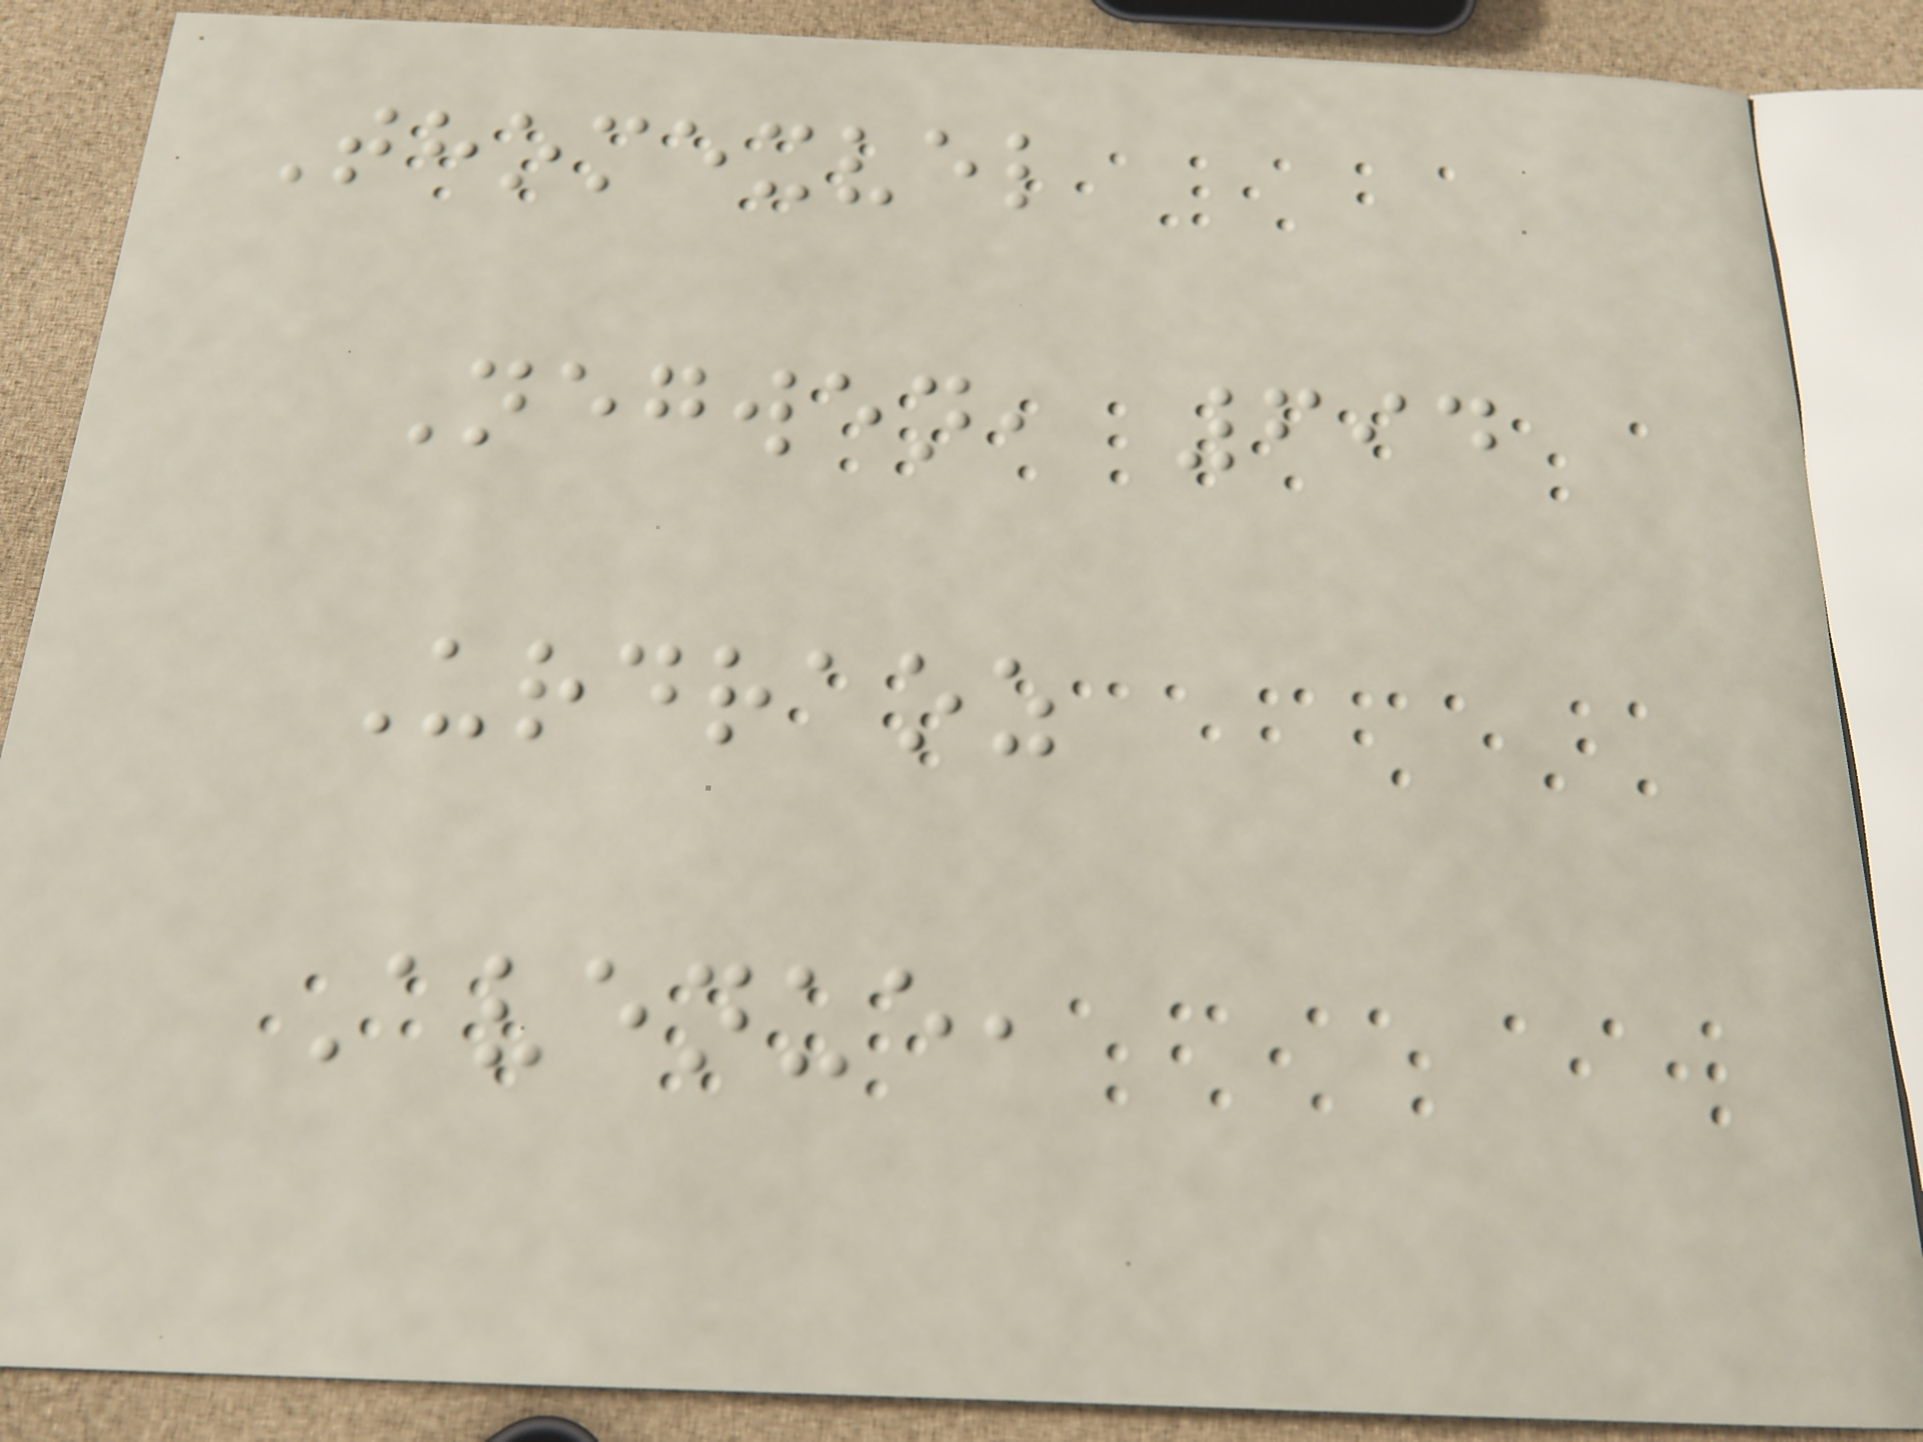Thomexvel
Negwen, 694
Urdraoz
Avenue,
